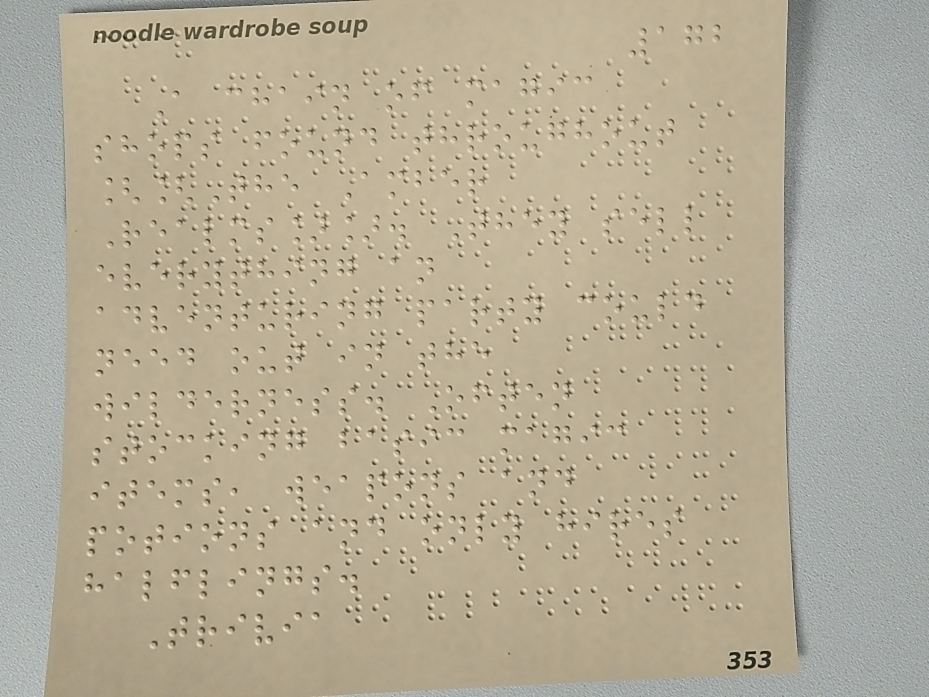172
A chain of magic
shops found throughout
[[The Amber
Realms]]. They sell
everything an
adventuring party could
need out in the
wilderness. Often
stocking basic magic
items, weapons and
potions and only hires
halflings.
Trivia
